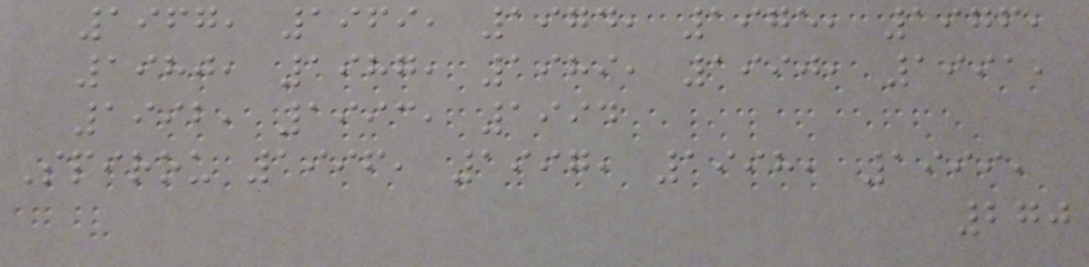1967, 1969, 1974, 1975, 1976,
1980, 1987, 1989, 1990, 1991,
1992, 1993, 1994
Spirou 1996, 1997, 1998, 1999,
270
